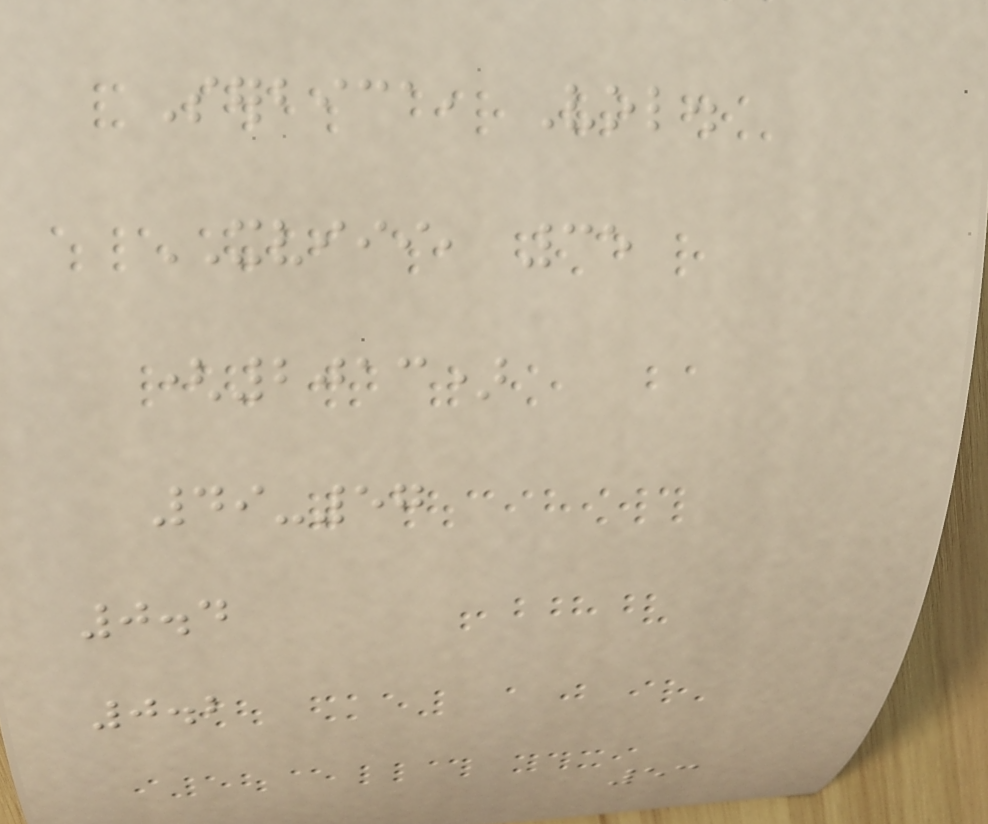Serbica, Vol.
XVIII, 35
(2013)
49-57
0.4
0.2
53
